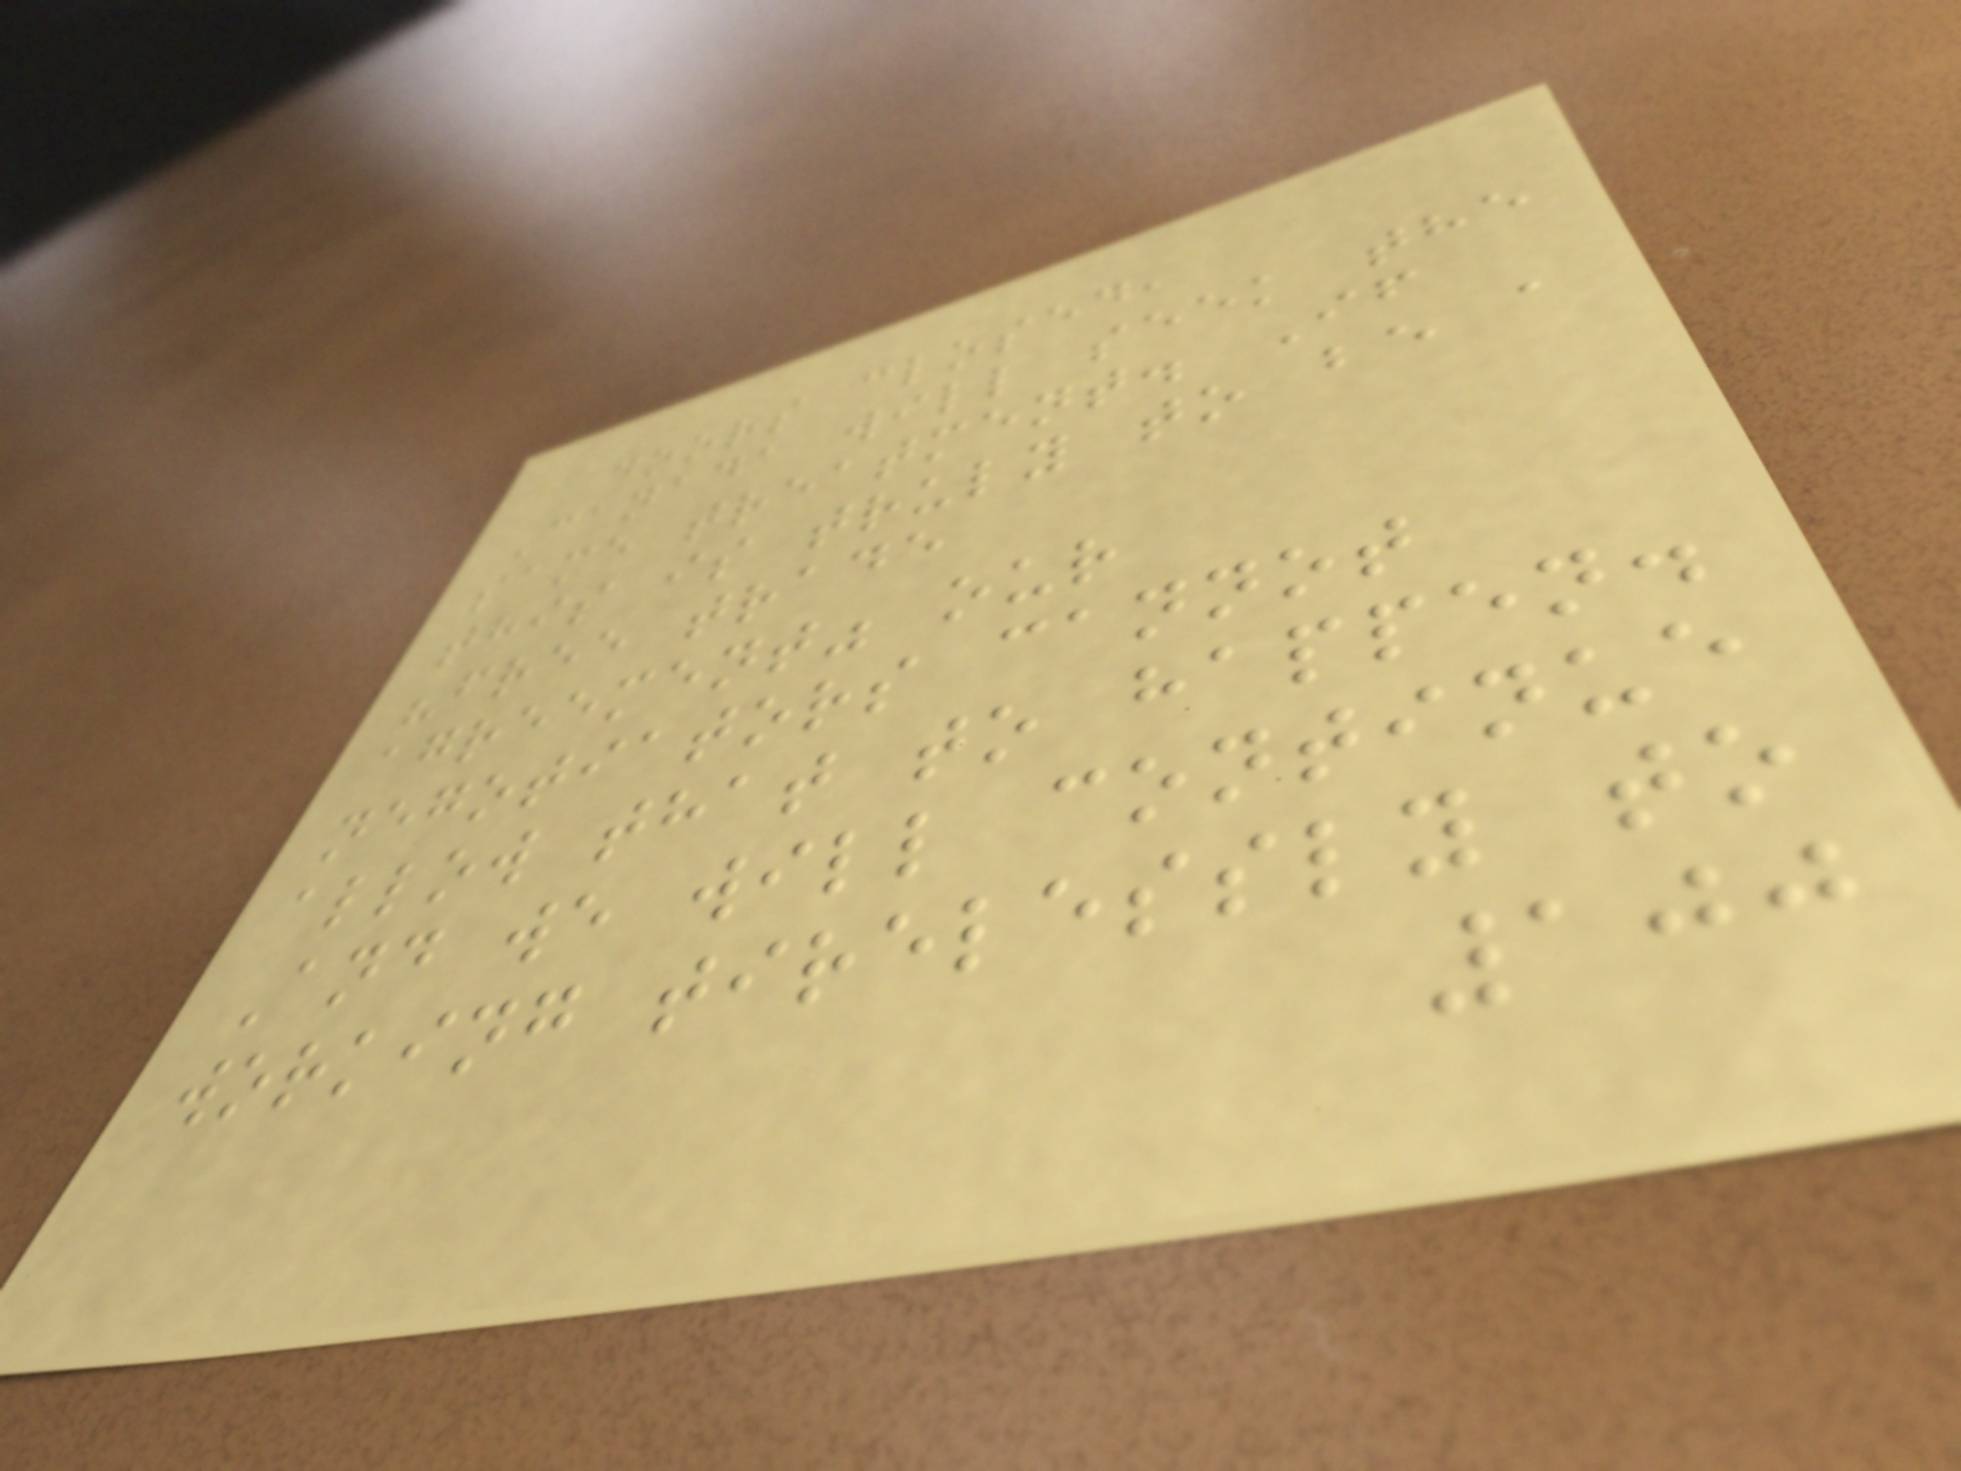doors closed,
Canada will seek the
same treatment. If
this is truly to be a
"free trade
agreement" our
negotiators cannot
allow that to happen.
And we will continue
working tirelessly to
100
